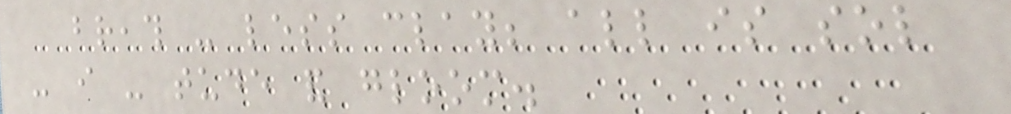breath - less clay; all is sol
- i - tude and gloom.
